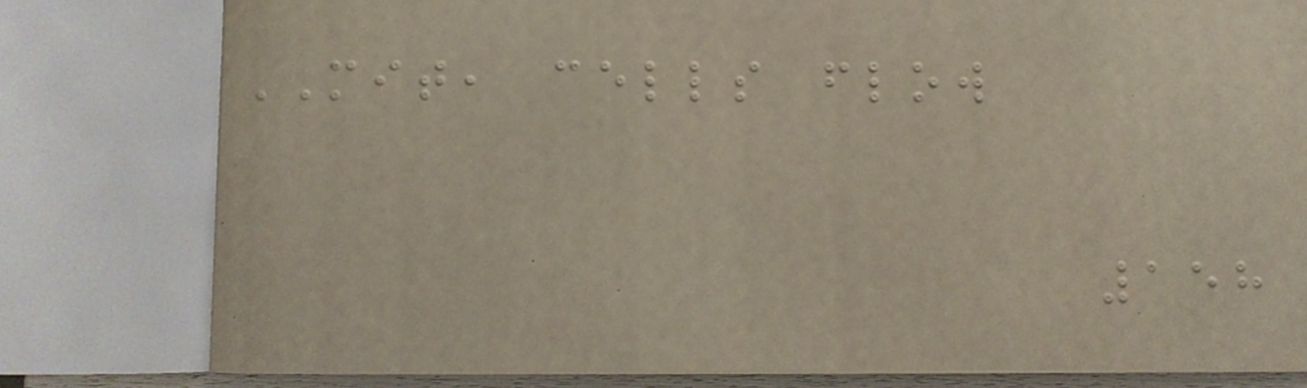MIT, cells flow
158
